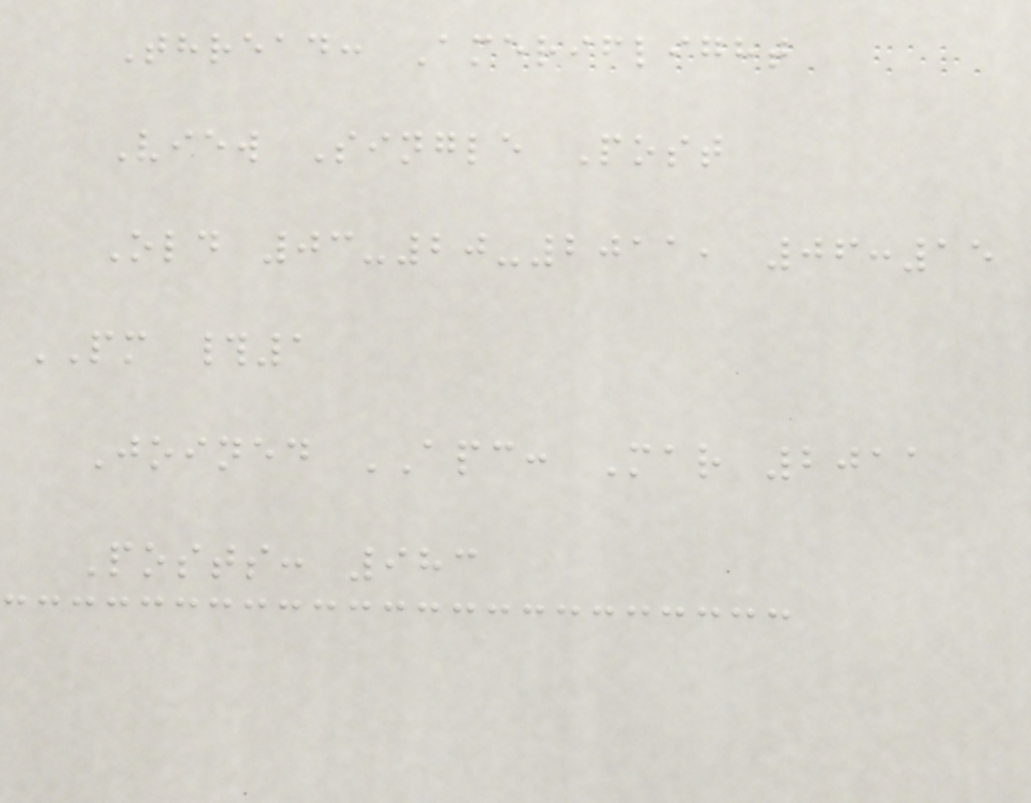Thread: Ameriflight
View Single Post
Old 03-20-2011, 06:15
PM #1
Joined APC: Mar 2011
Posts: 983
